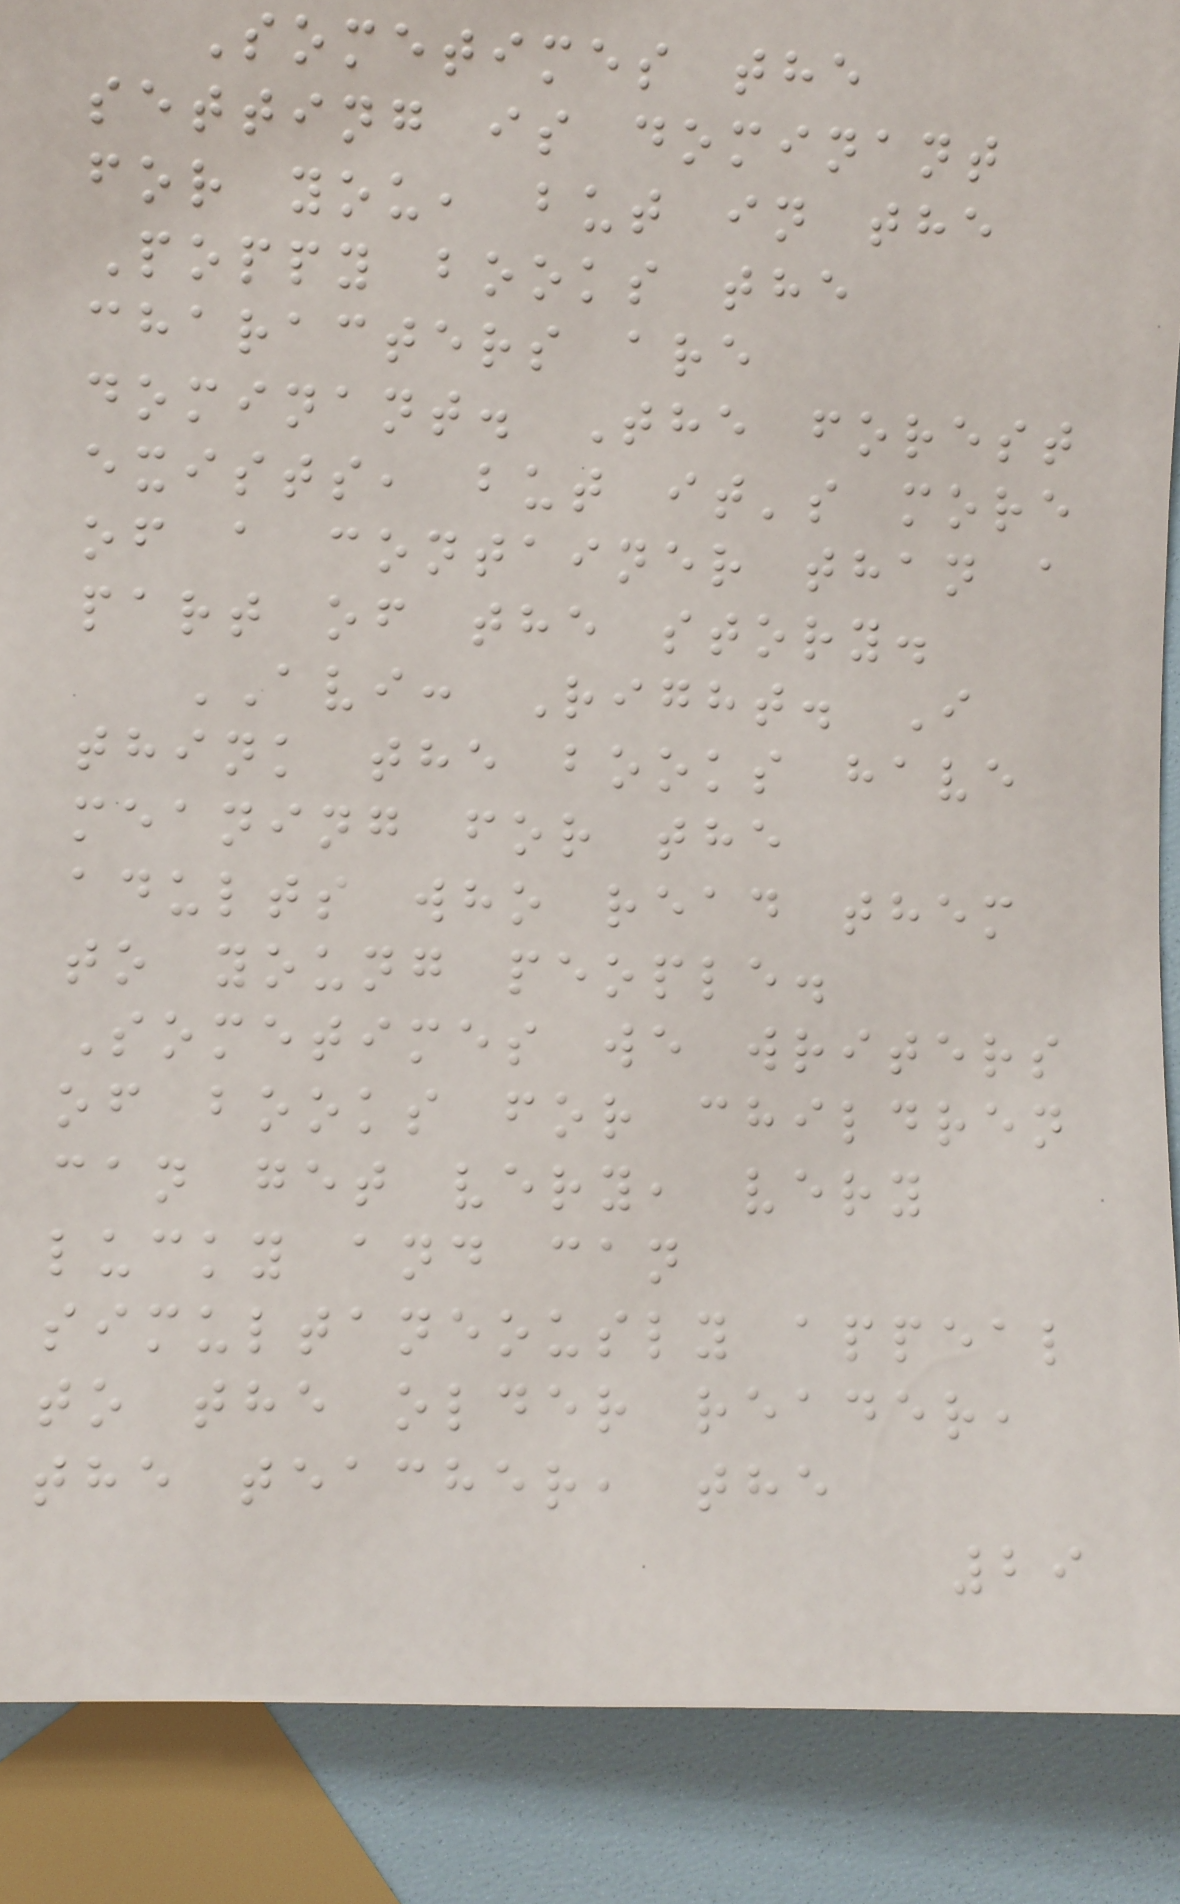Sometimes the
setting is dominant
for you, but in the
Poppy books the
characters are
dominant. The forest
exists, but it's more
of a container than a
part of the story.
AVI: Right. I
think the books have
meaning for the
adults who read them
to young people.
Sometimes we writers
of books for children
can get very, very
lucky and can
simultaneously appeal
to the older reader,
the teacher, the
29
